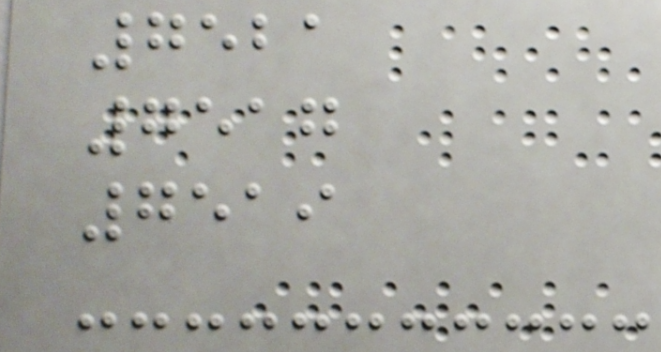7521
7517
7519
